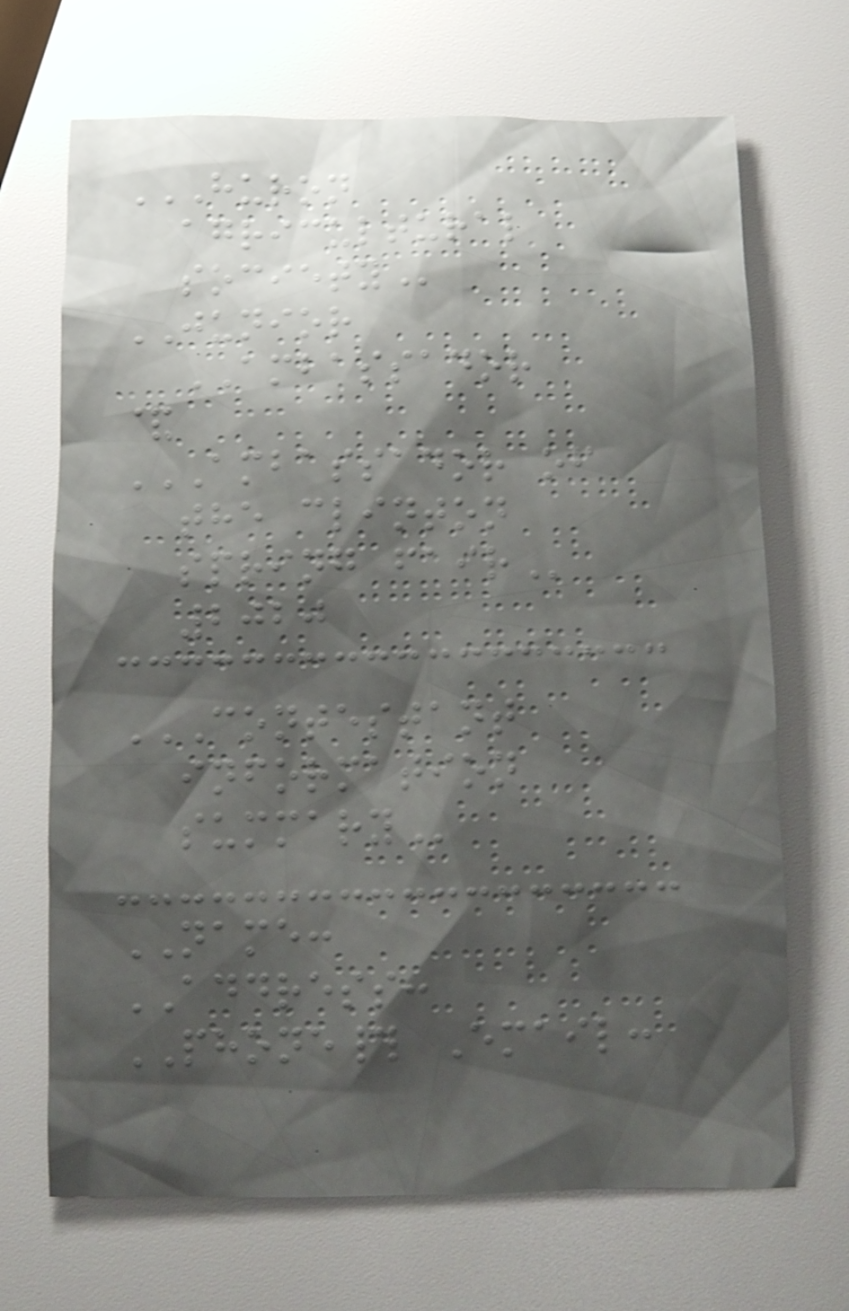HURON
AGRICULTURAL
SOCIETY
JUNIOR
AMBASSADOR
&
AMBASSADOR OF
THE CLINTON
SPRING FAIR
2020
CONTESTANT
INFORMATION
SUMMARY
NAME:
ADDRESS:
PHONE# Email:
